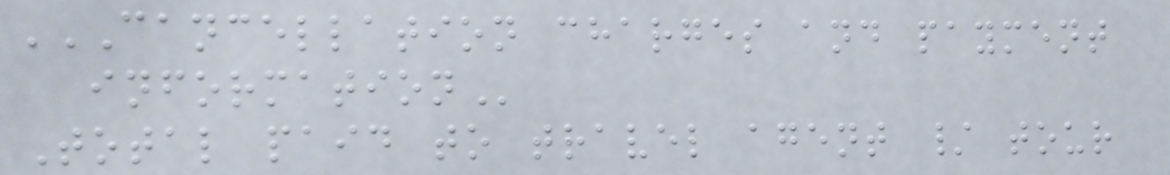CANCELLATION CHARGES AND PAYMENT
INFORMATION
Total paid to travel agent / tour
